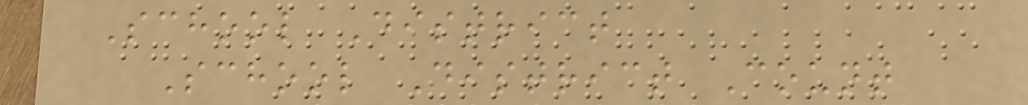School District
School District Count
